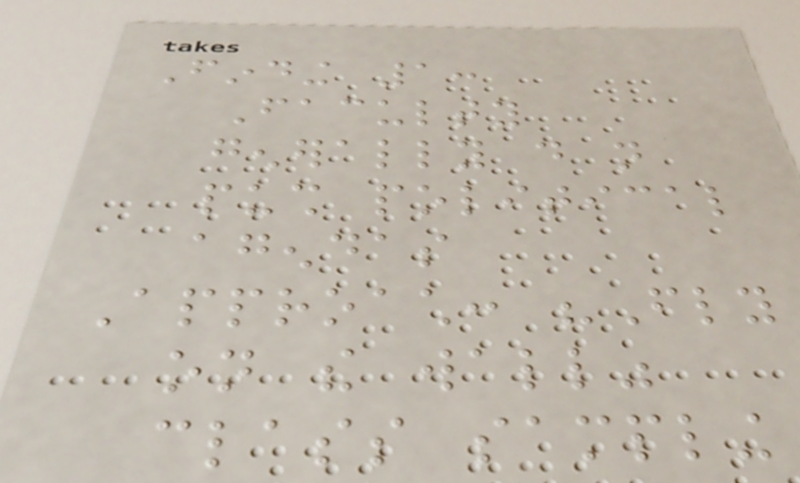Finding 1:
Faculty
generally do not
push political
agendas
Approach: "Fly
on the wall"
class sampling
